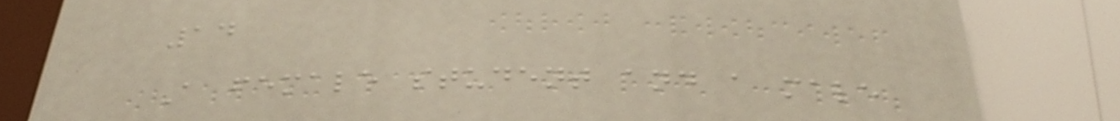14
A female student and a male
